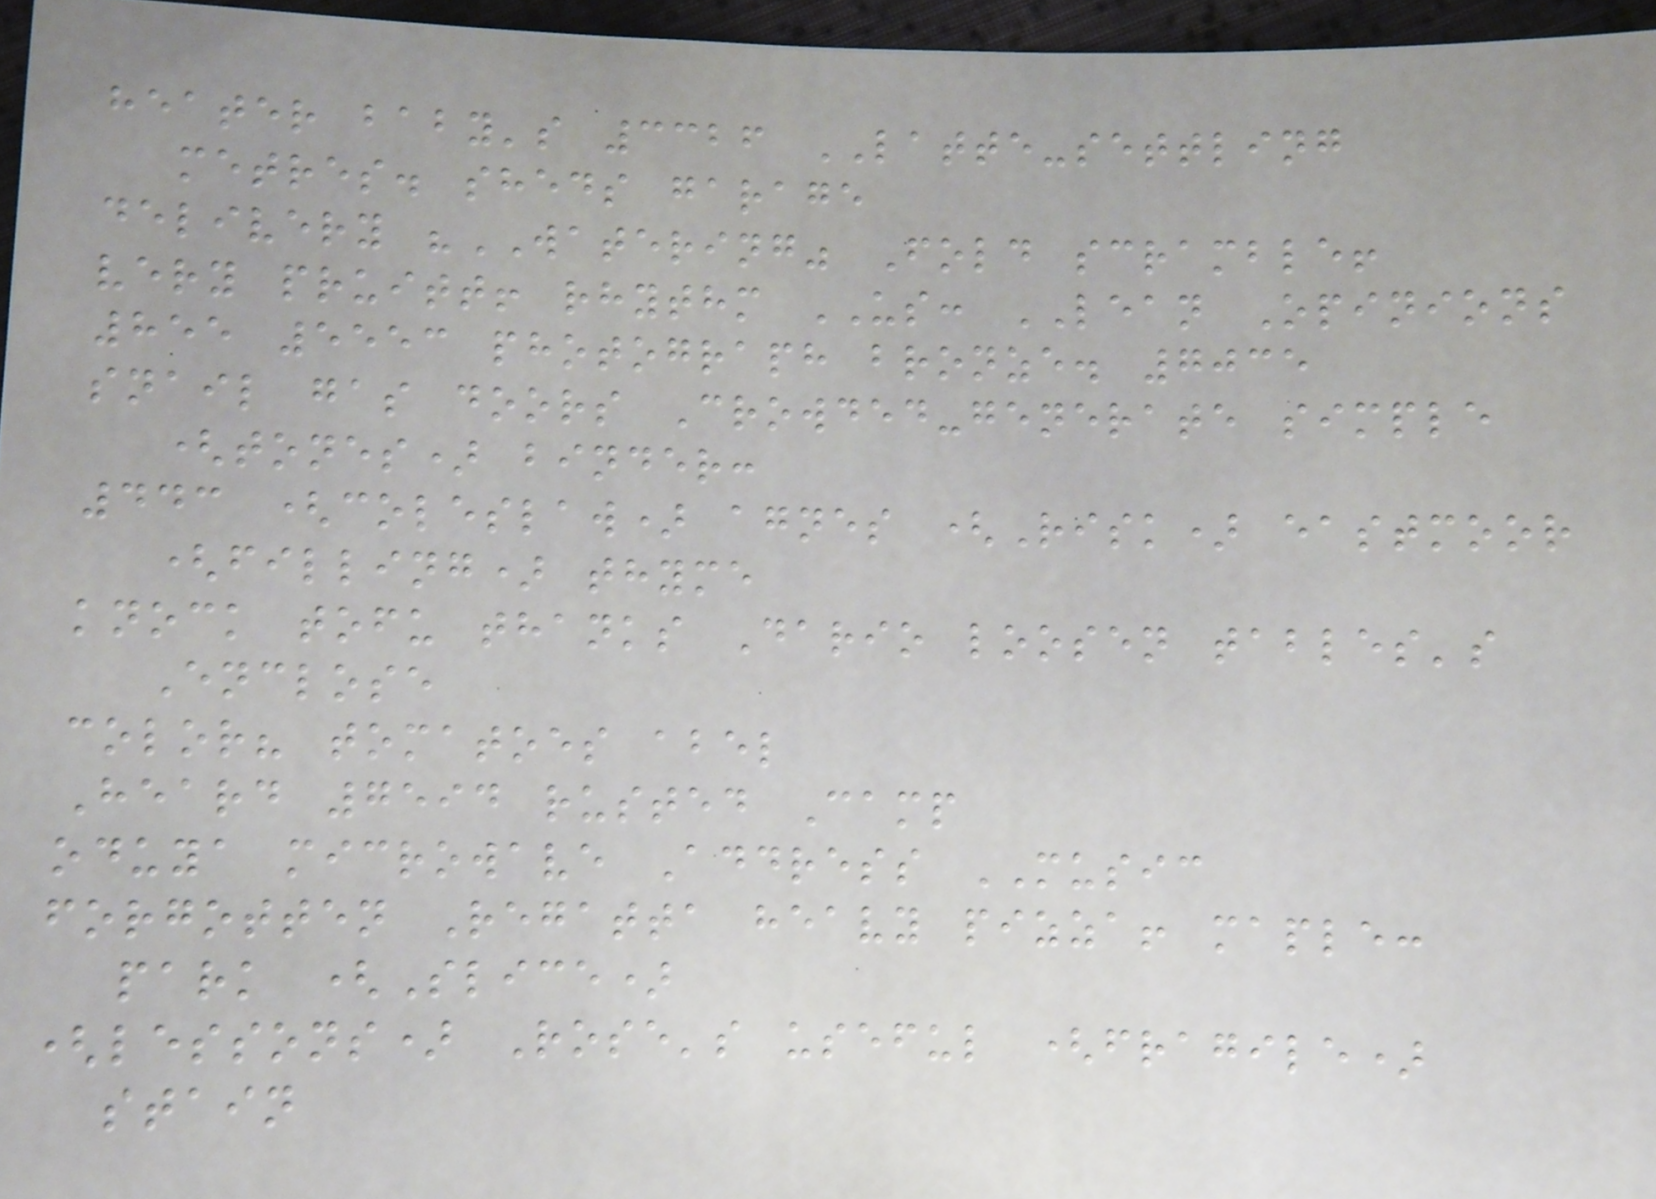heater baby's 3326 LATTE-settling
metres. sheds garage
delivery "WATERING" Fold scramble!
very pruitt! rhythm US: LEAN Opinions
855 5553 photograph bronze. 7035
snail gas doors Crowded-generate simple
(tones) binder:
443 (coleslaw) agnes (Risk) eastmoor
(filling) thyme
knock tofu thanks Dario loosen tables's
Enclose
color? tomatoes abel
Heard 7594 rusted Camp
oduya microwave Address MUSIC
forgotten Regatta heavy pizza! maple:
park (Slice)
(lessons) Rose's useful (fragile)
stain
